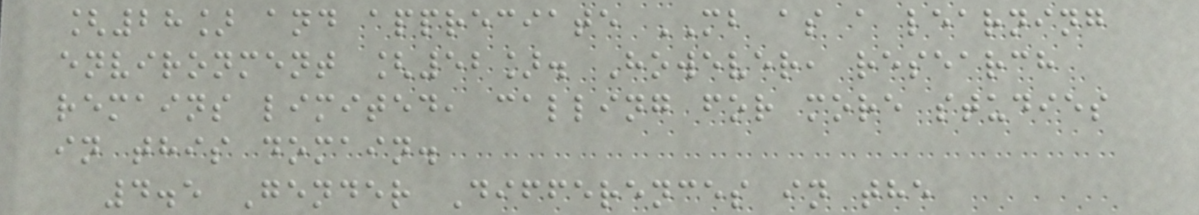[28] and appreciate MB as a learning
environment [52]. However, research
remains limited, calling for more studies
in this domain.
4.5 Gender Differences in the
